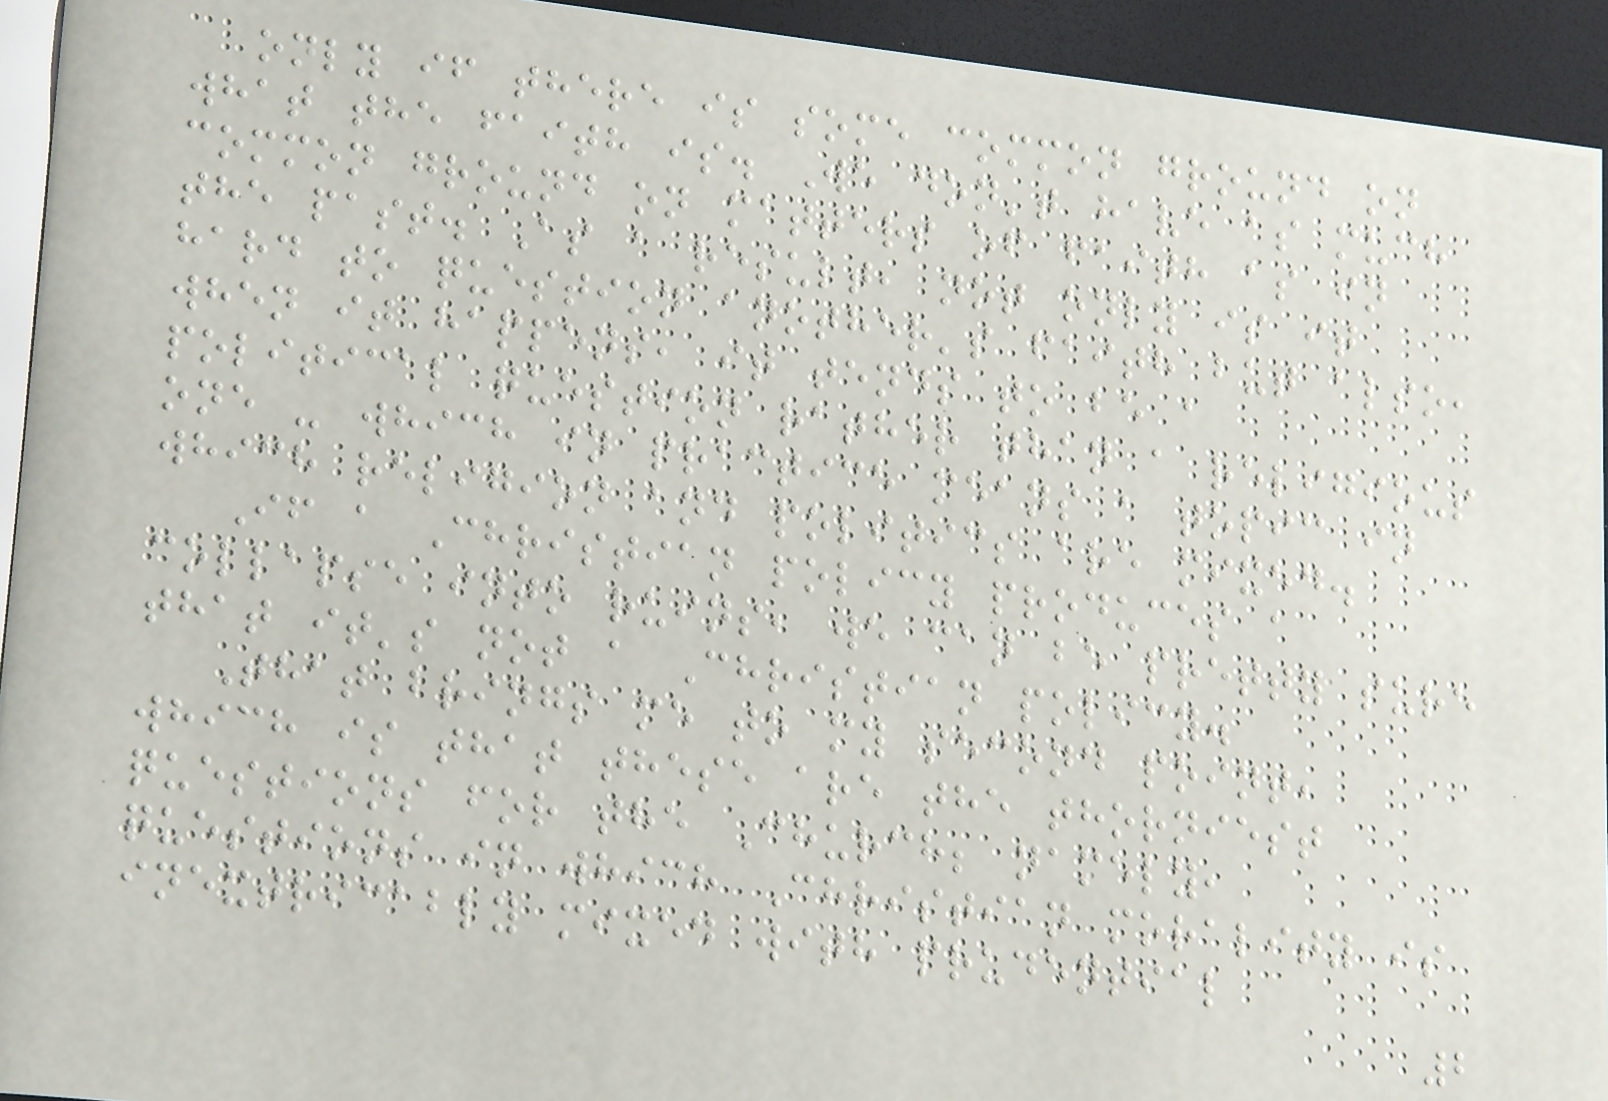only if there is some common ground on
what the faith is. We don't have as much
common ground on matters of faith as in
the past. As a result, not only is it
hard to question another's faith but also,
when it happens, it tends to be a
political question rather than a religious
one - which in practice means a topic in
which religion and politics are mixed.
If a Christian policy produces a
collapse into ruins, we can be pretty sure
that it's not a Christian policy.
That brings me to my second point,
which is that these are the thorniest
questions for the Church; namely,
questions in which Christian morality is
inextricably mixed with prudential
2
